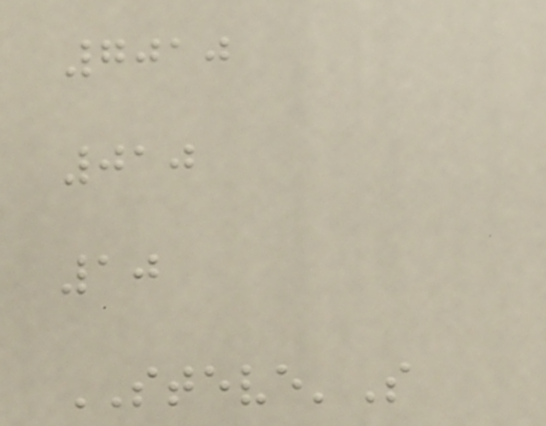7010
010
10
STEVE'S
